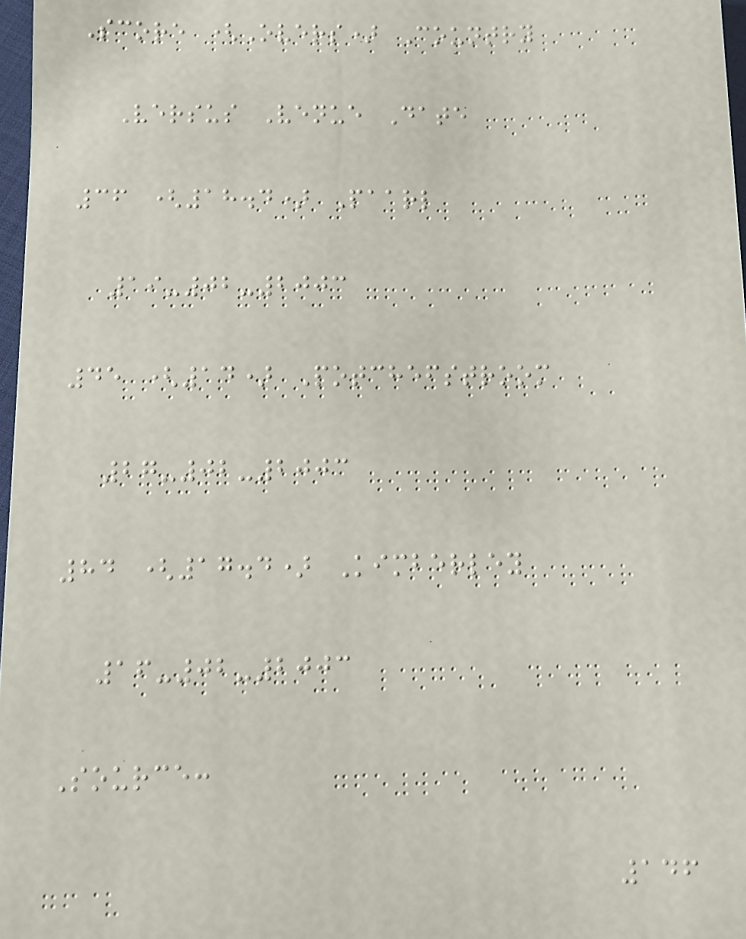Score (Overs) Country
Versus Venue Date
36 (18.4) Paarl
19-02-2003
45 (14) Potchefstroom
27-02-2003
84 (17.4) Kimberley
16-02-2003
Source:
146
